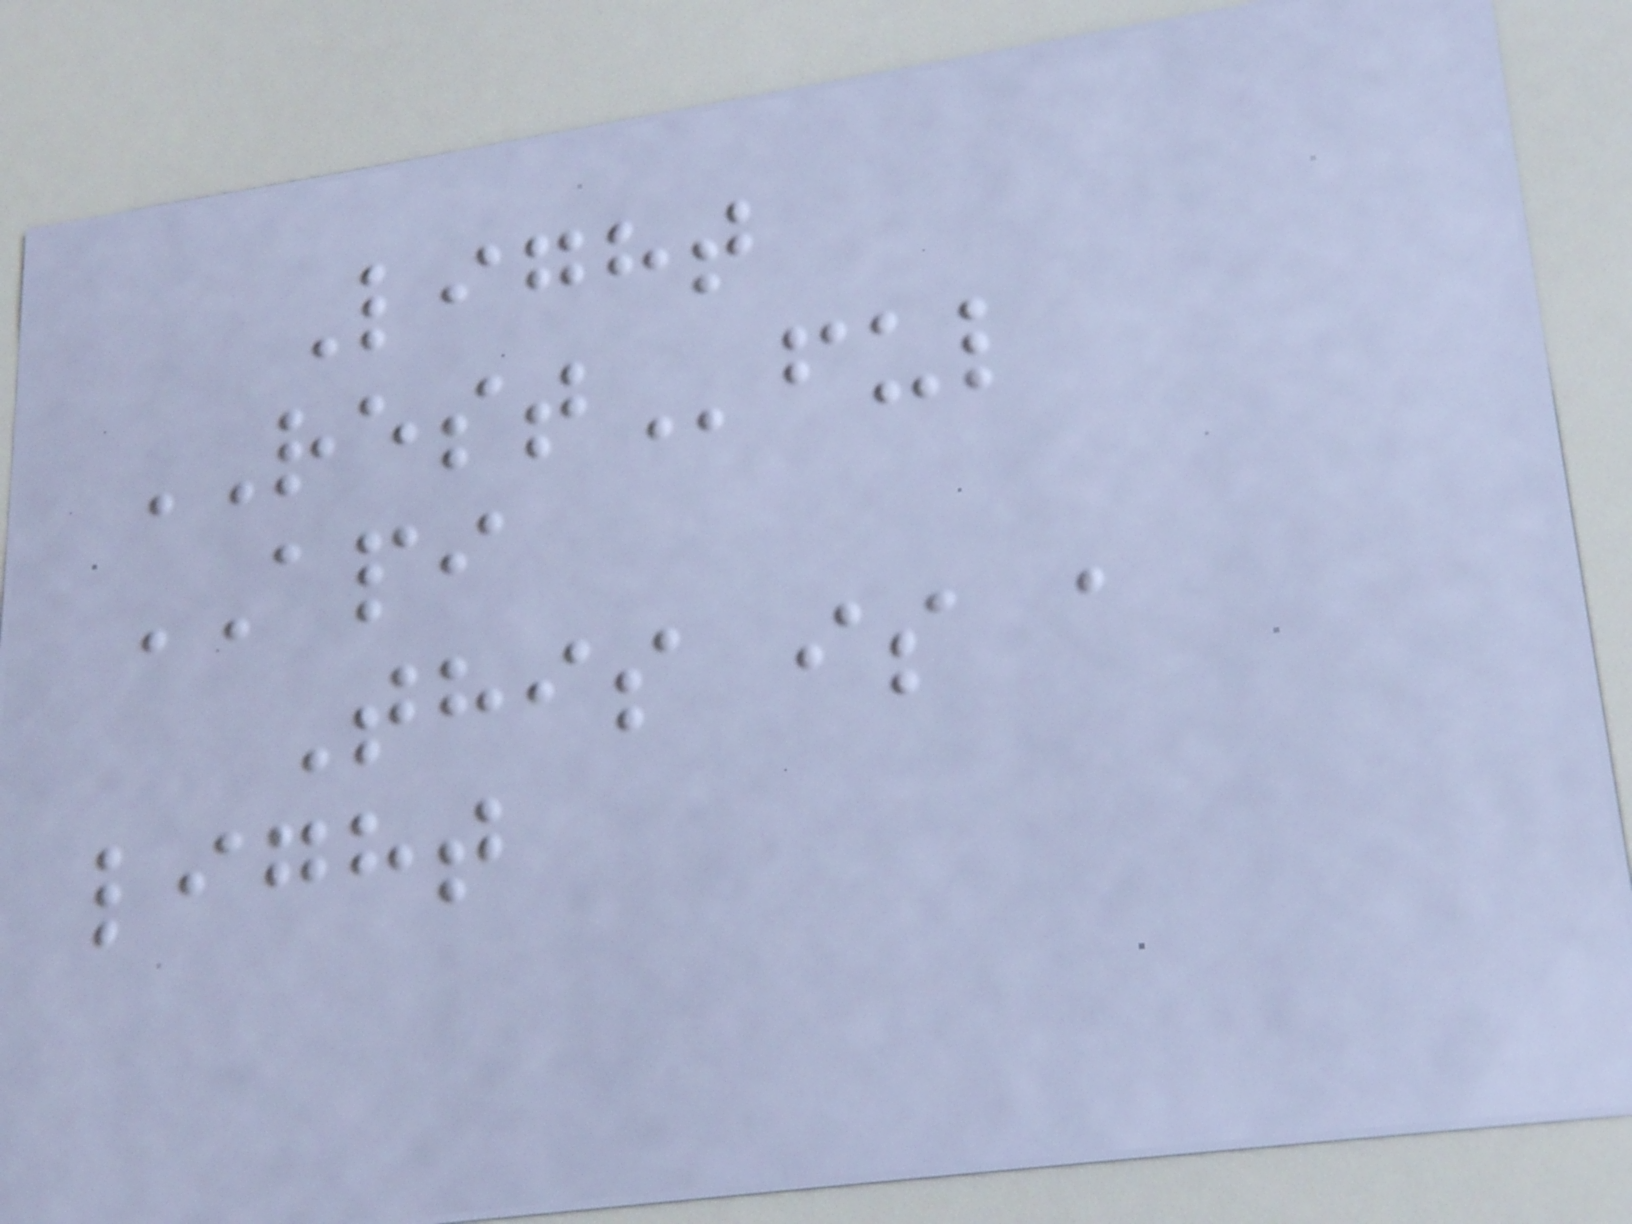Light
RESTful
API
This is a
light
